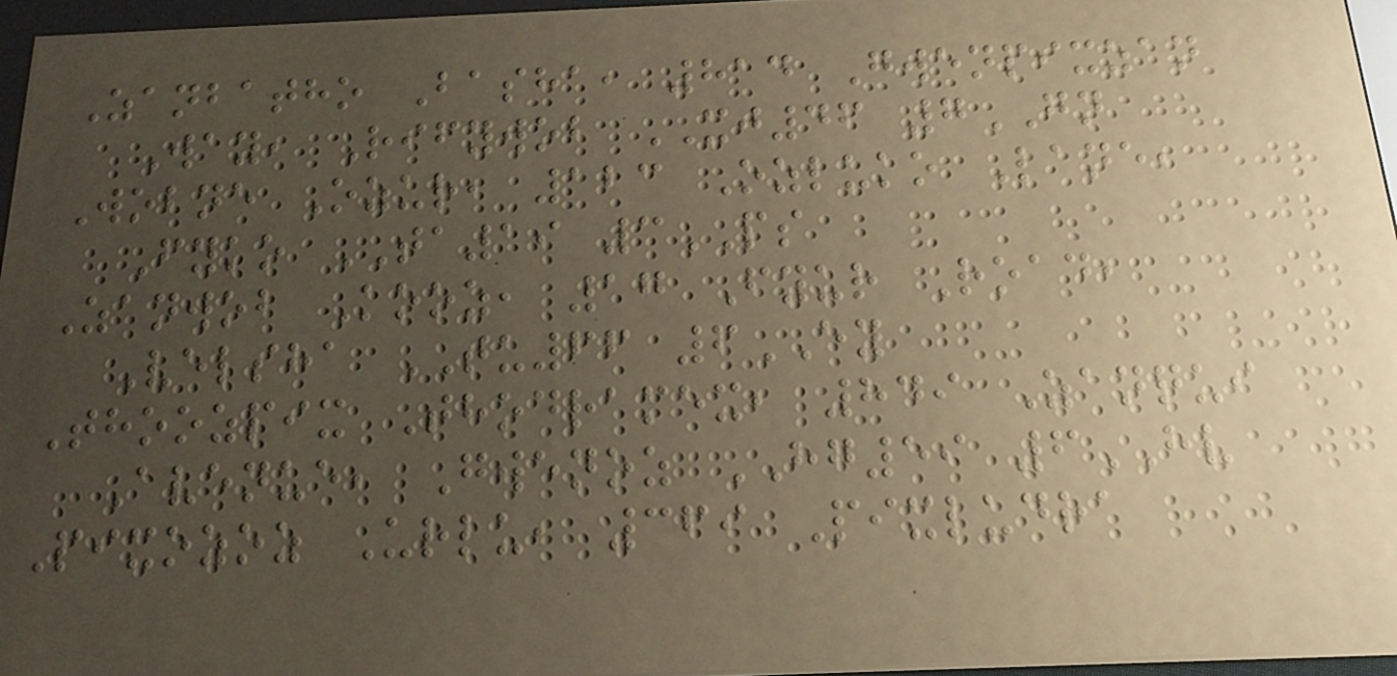Zanbatho Basha, 814 Gwenpixzan
Way, Rifywob XJ46 7GN
Wobne Ozur, 123 Ozluko Lane,
Fyko TA19 3PS
Zanwob Kooz, 17 Fyur Road,
Velsha TU66 6EY
Thoozpix Thodramex, 849 Zanqui
Avenue, Gwenoz HG59 6HV
Pixozoz Urlu, 369 Pixludra
